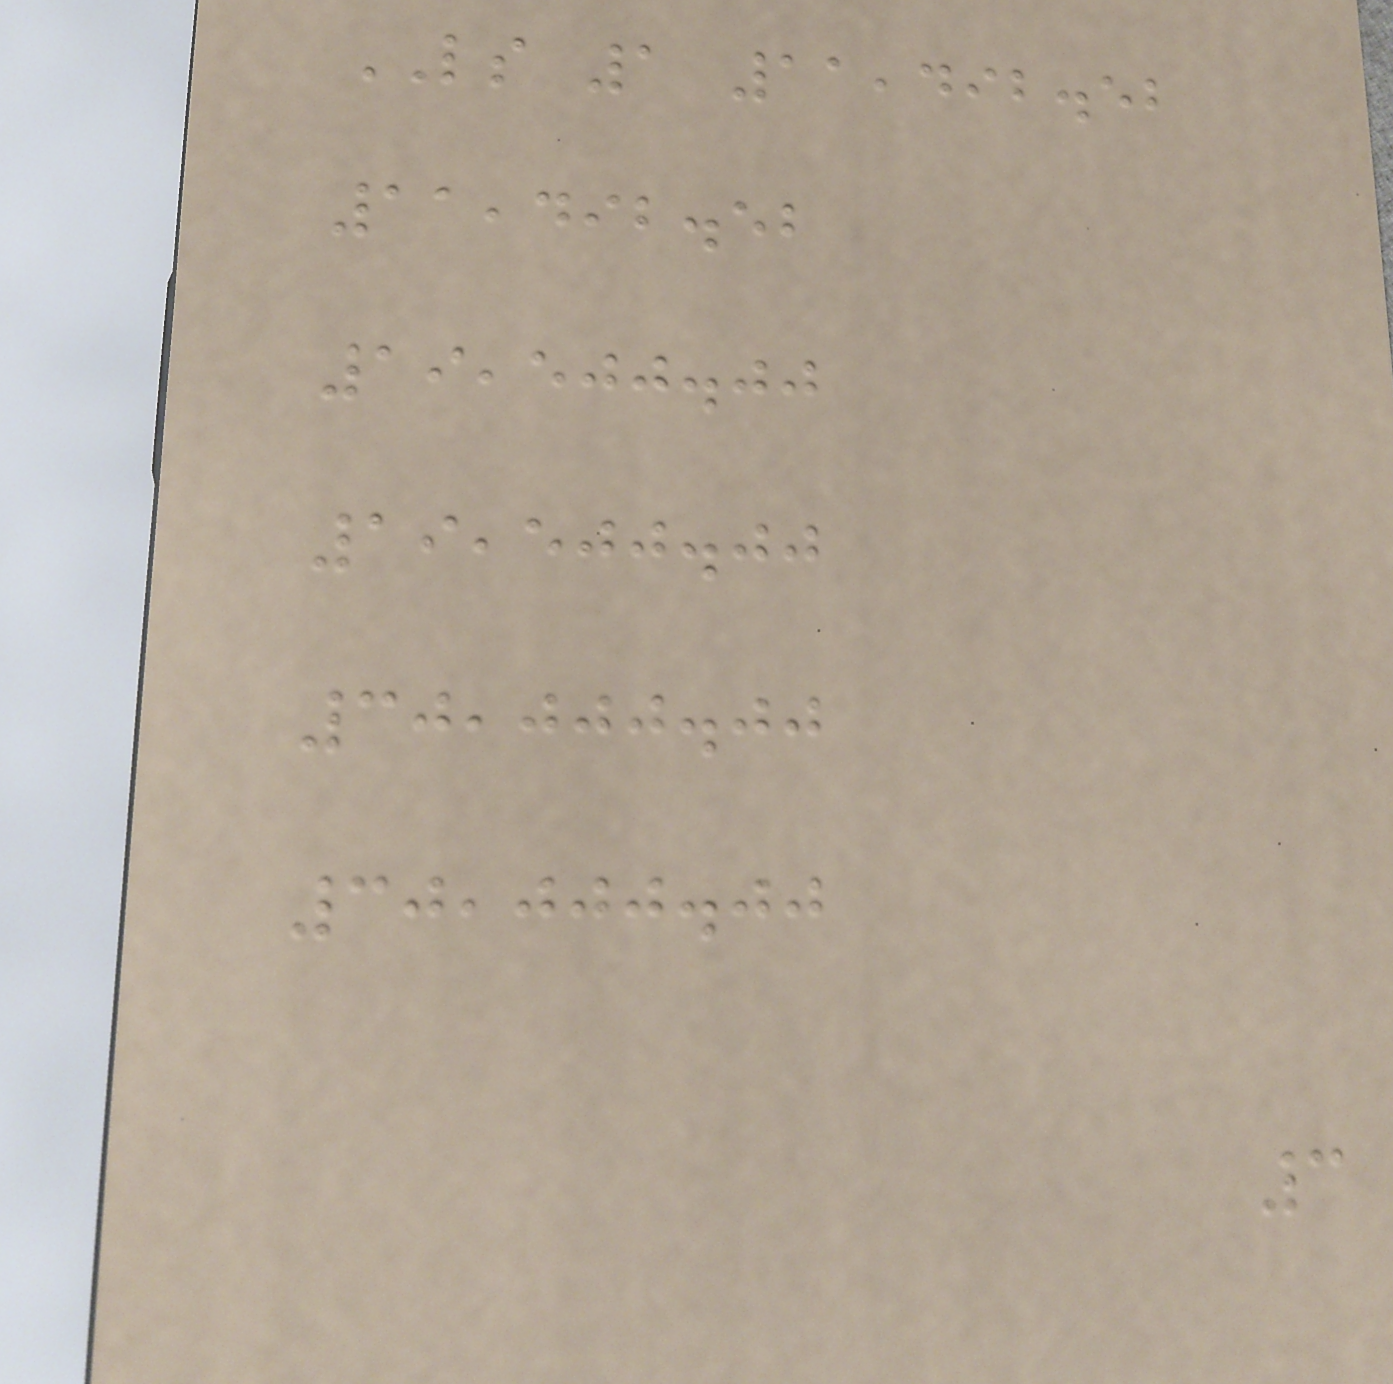LS 1 11,492.52
11,492.52
19,500.00
19,500.00
30,000.00
30,000.00
3
